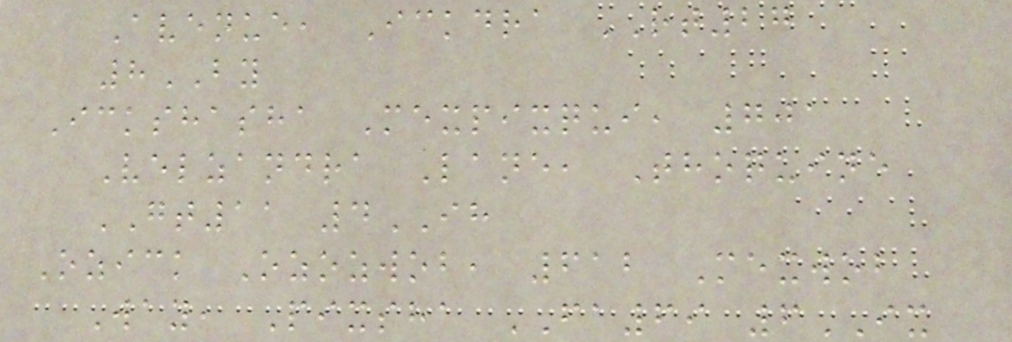Avenue, Ickdra RT27
8BY
Ickshasha Mexpixqui, 701
Velzandra Lane, Thoquine
GT11 4IH
Ozick Ozozwob, 612 Mexwob
Way, Pixsha FA69 6IX
